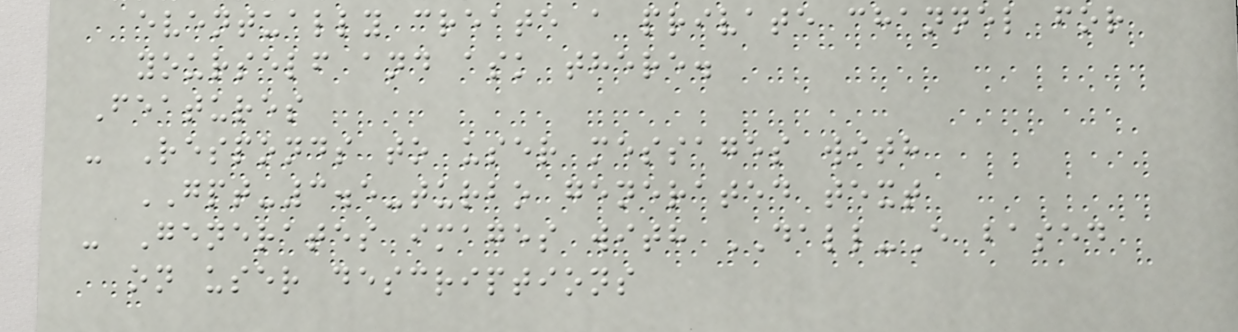eventually create a private channel for
yourself and ask there.
Features
- Responds to user messages with
GPT-3.5-turbo generated text
- Generates images with DALL-E based
on user descriptions
